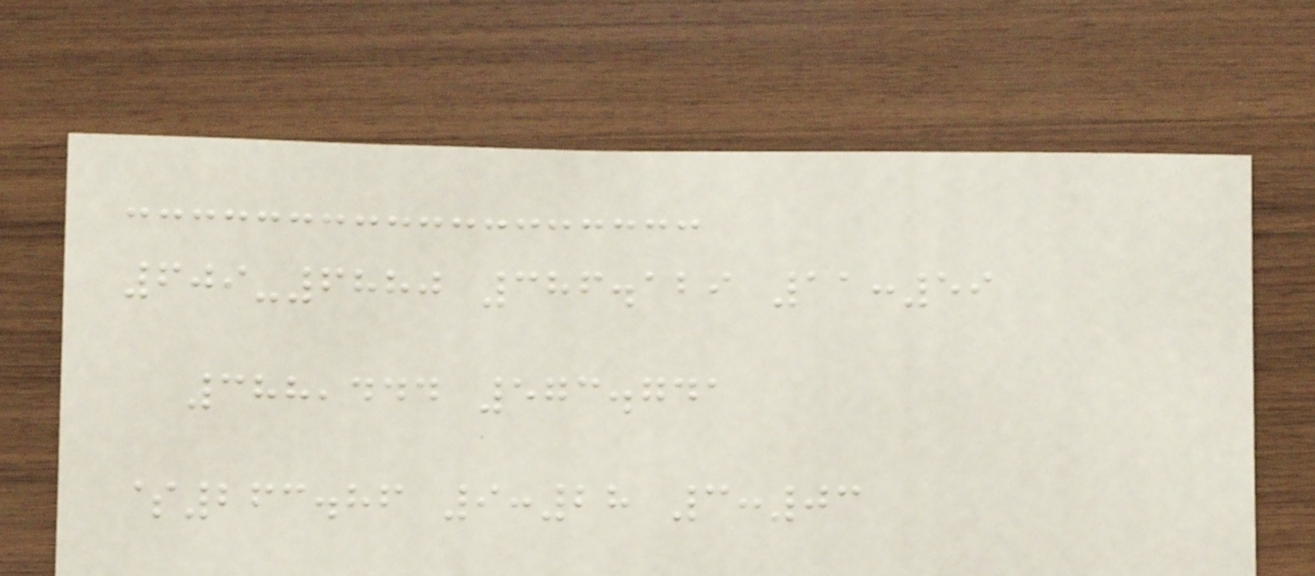609-6880 386.129 11:59
388,444 573.741
$263.86 9:28 3:03
